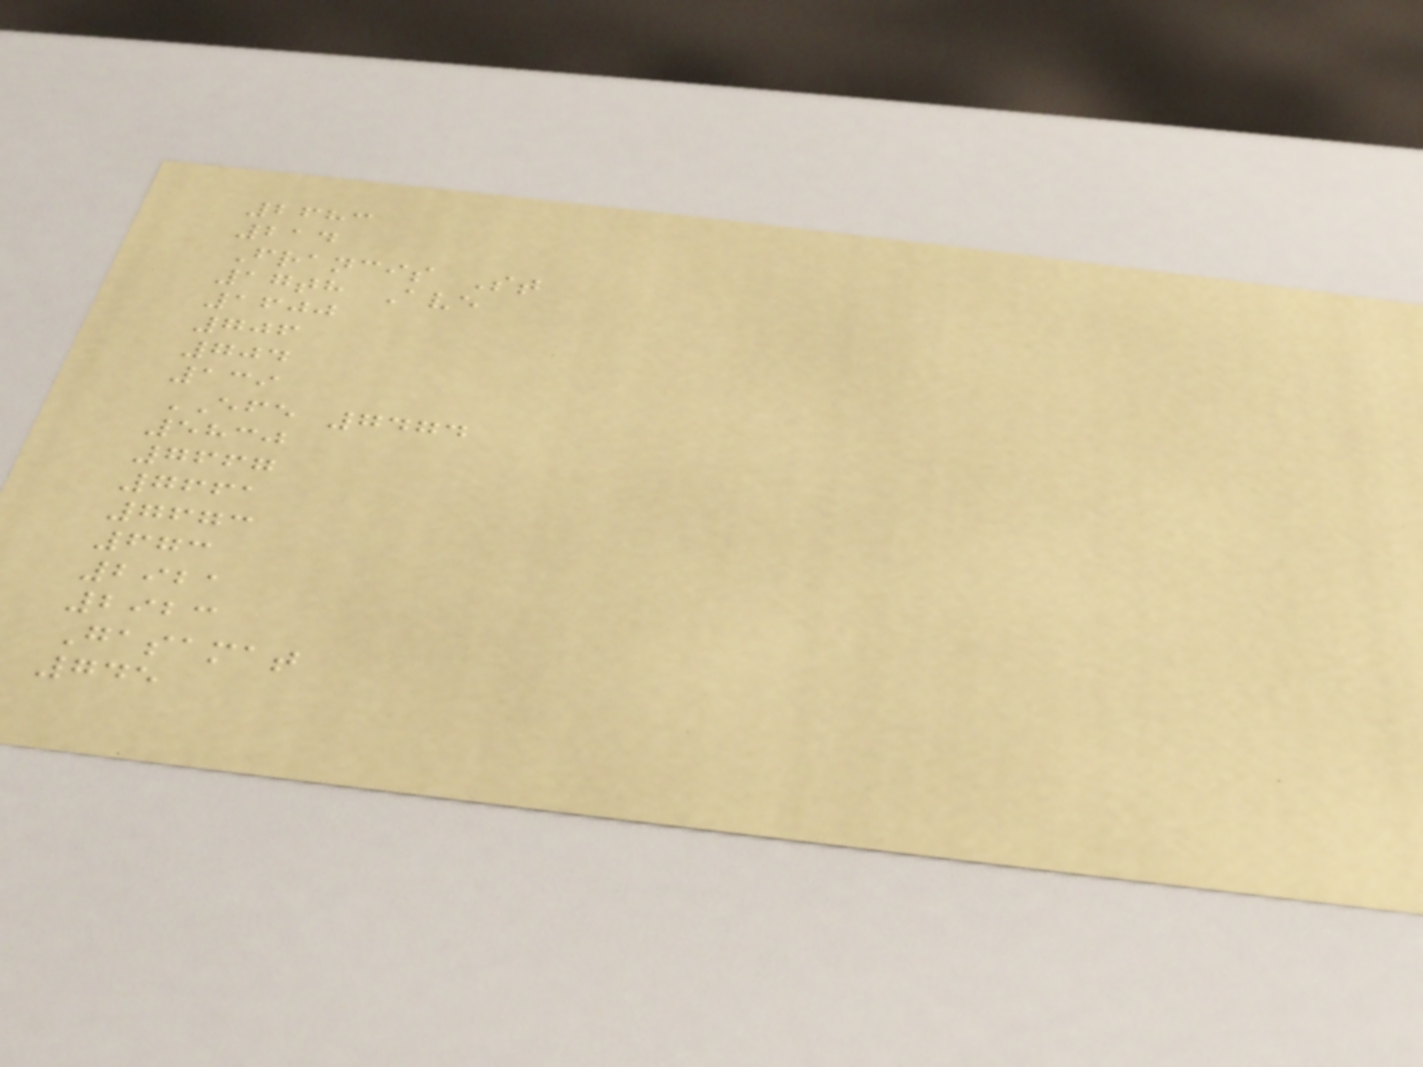2683
214
Francis St
17th Ave
1600
706
704
139
EFE 7474
5830
7667
7661
7673
673
2921
2923
Gasamat
745
